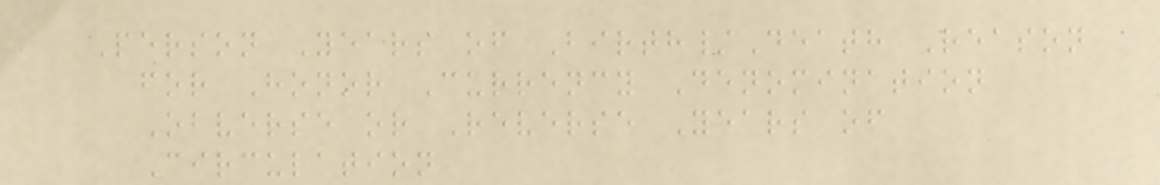Person Years of Birth/Death Reason
for Honor Currency Denomination
Obverse or Reverse Years of
Circulation
